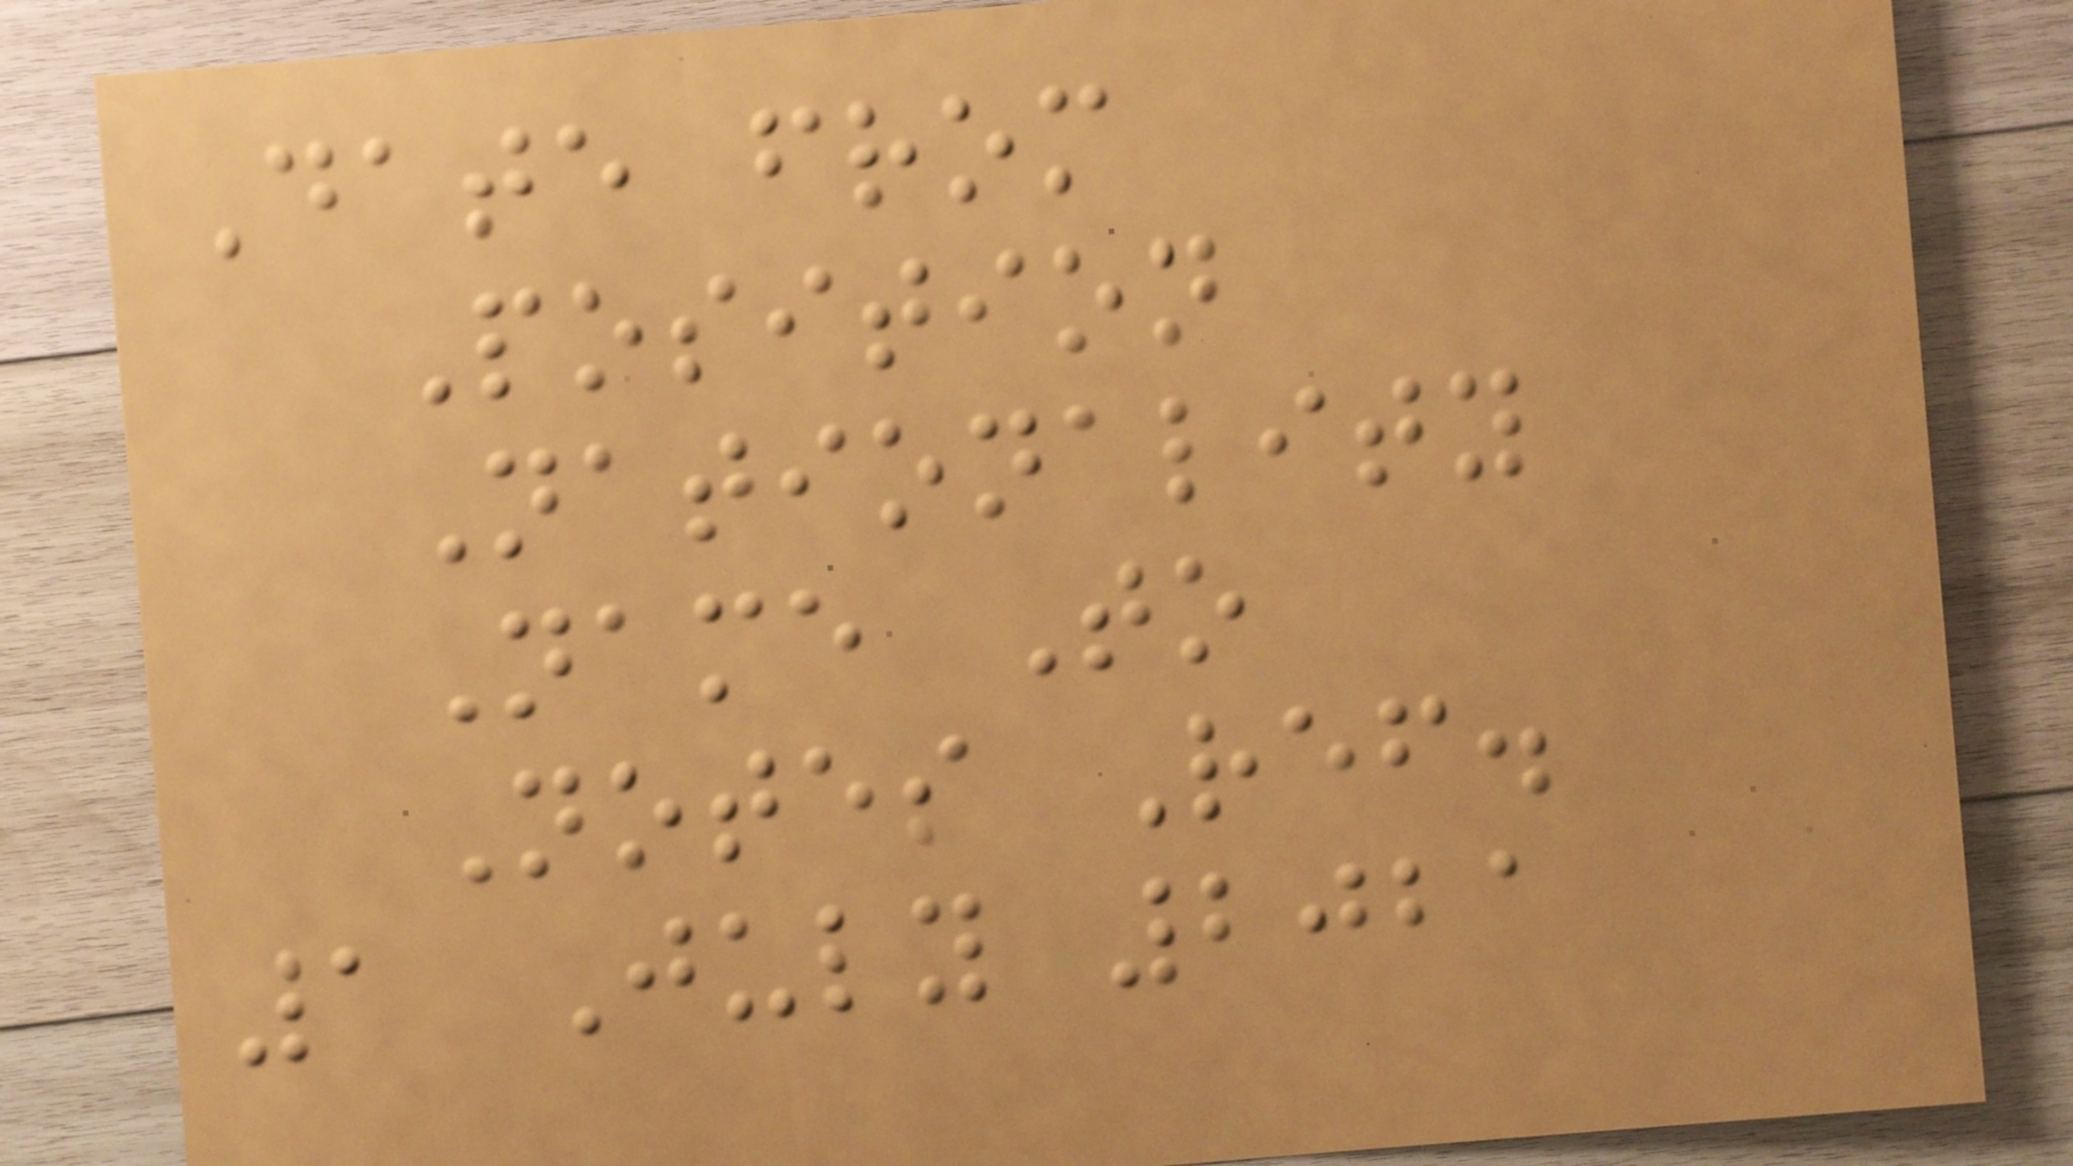Date from
Position
Nationality
Name To
Notes Ref.
1 July 2021
